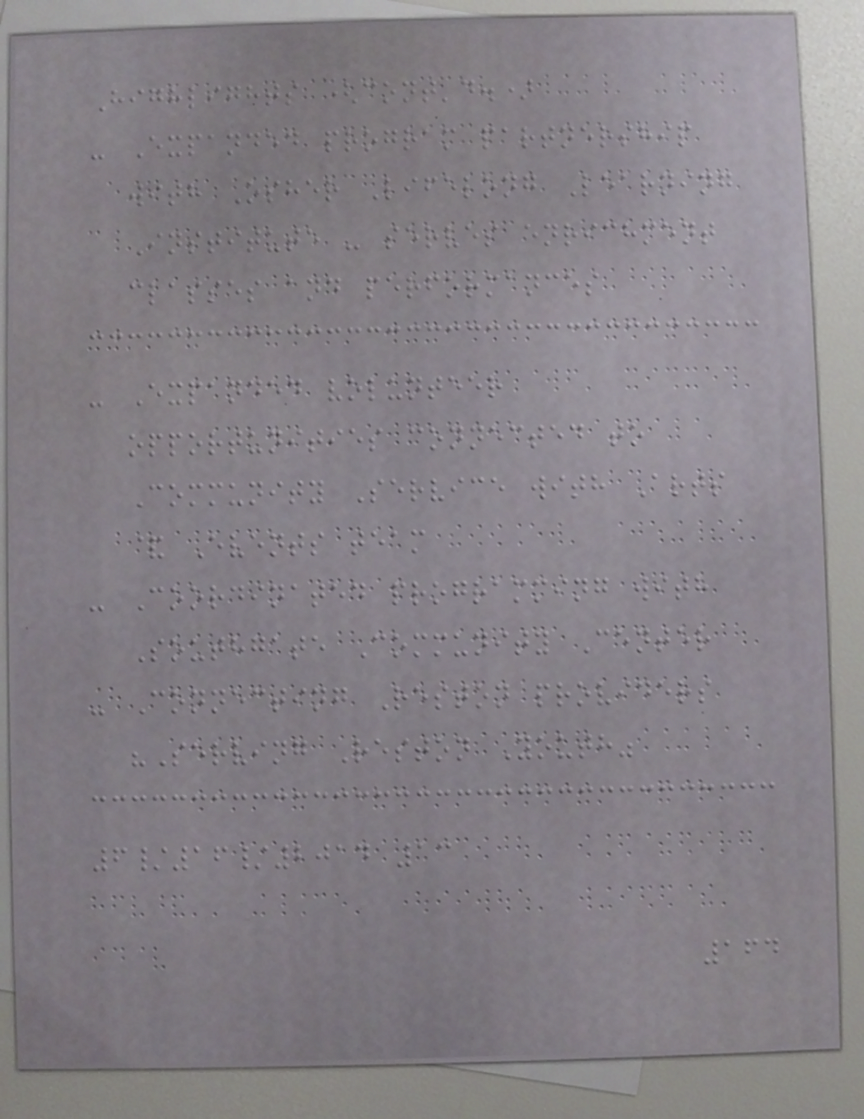Highlights (cont'd.)
- Expanded program partnership
with Osher Lifelong Learning
Institute - serves enrichment
classes and performances
- Expanded volunteer
opportunities connected to
Community Service with Arts
& Events team
- Coordinated programming with
Southgate Community Center
- Connecting Reston providers
"Serving Reston Youth"
6/16/2014 13
164
